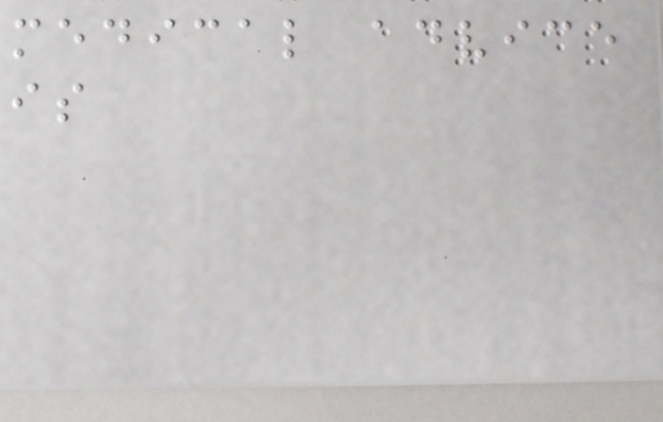medical advice
is
